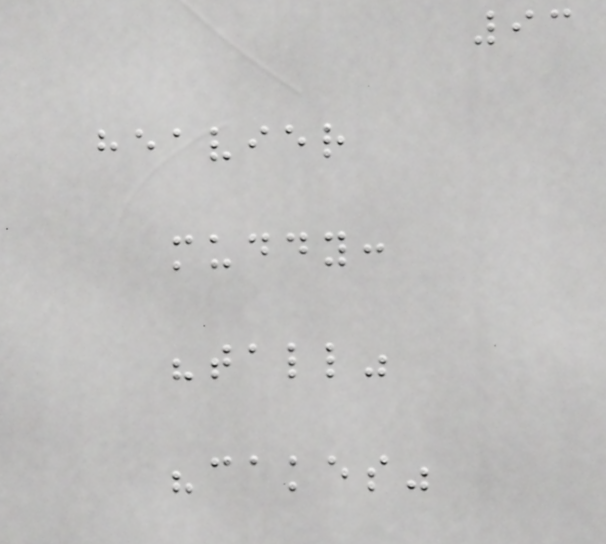93
heavier
muddy:
"tall"
"cakes"
